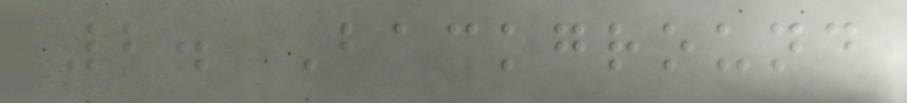2. Background
